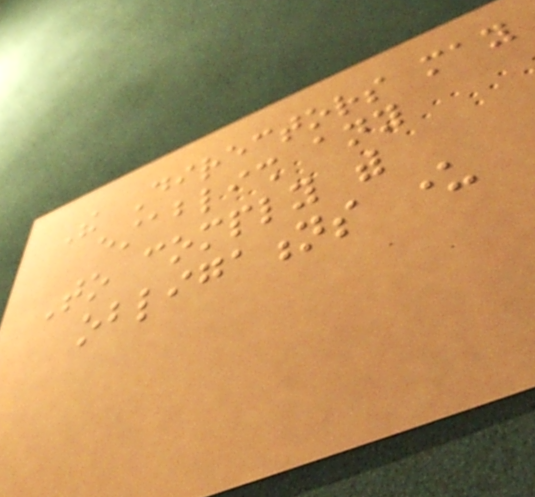The Directors may
establish any
To comply with
obligations under
